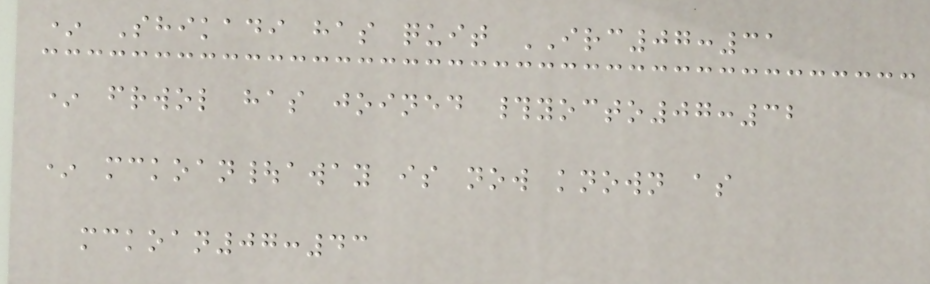* Shikadi has quit IRC07:31
* frwol has joined #yocto07:32
* mckoan|away is now known as
mckoan07:43
